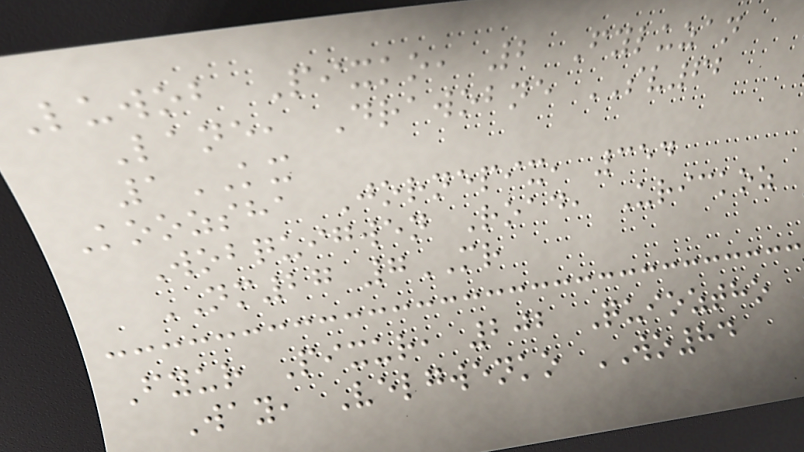Luwob Pixko, 2 Fyluzan
Lane, Drawobne SV62
1KX
Koozsha Jornepix, 354
Wobquigwen Road, Urickoz
NM27 7MR
Fyur Pixur, 202 Quioztho
Way, Velgwenko WO84
